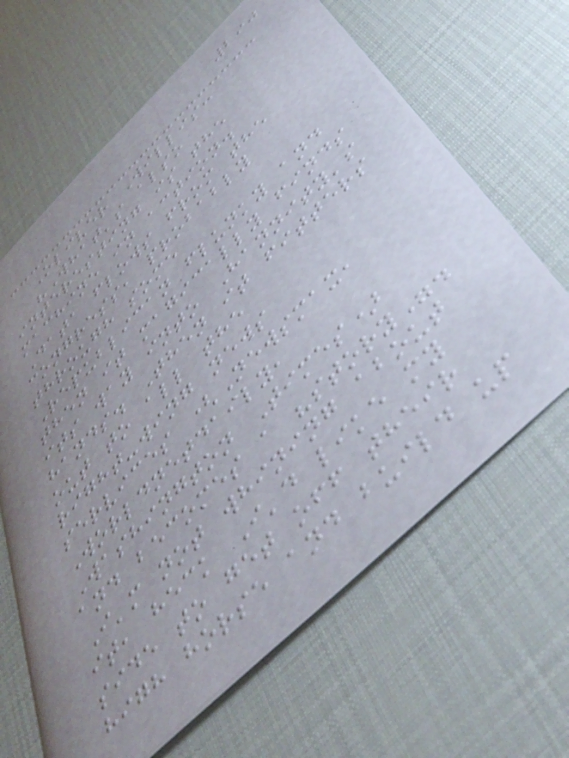290
Oliver Willis:
"What's also
interesting is the
machine in action.
Data flows from the
congress, probably
through some
Republican flunky and
then it magically finds
its way into Hannity's
hands. Then it fitters
out to all the
right-wing news
services (Newsmax,
Worldnetdaily,
Washington Times)
and becomes a "story".
I'm not whining about
it, heck I'd like my
side to get off their
high horse and build up
